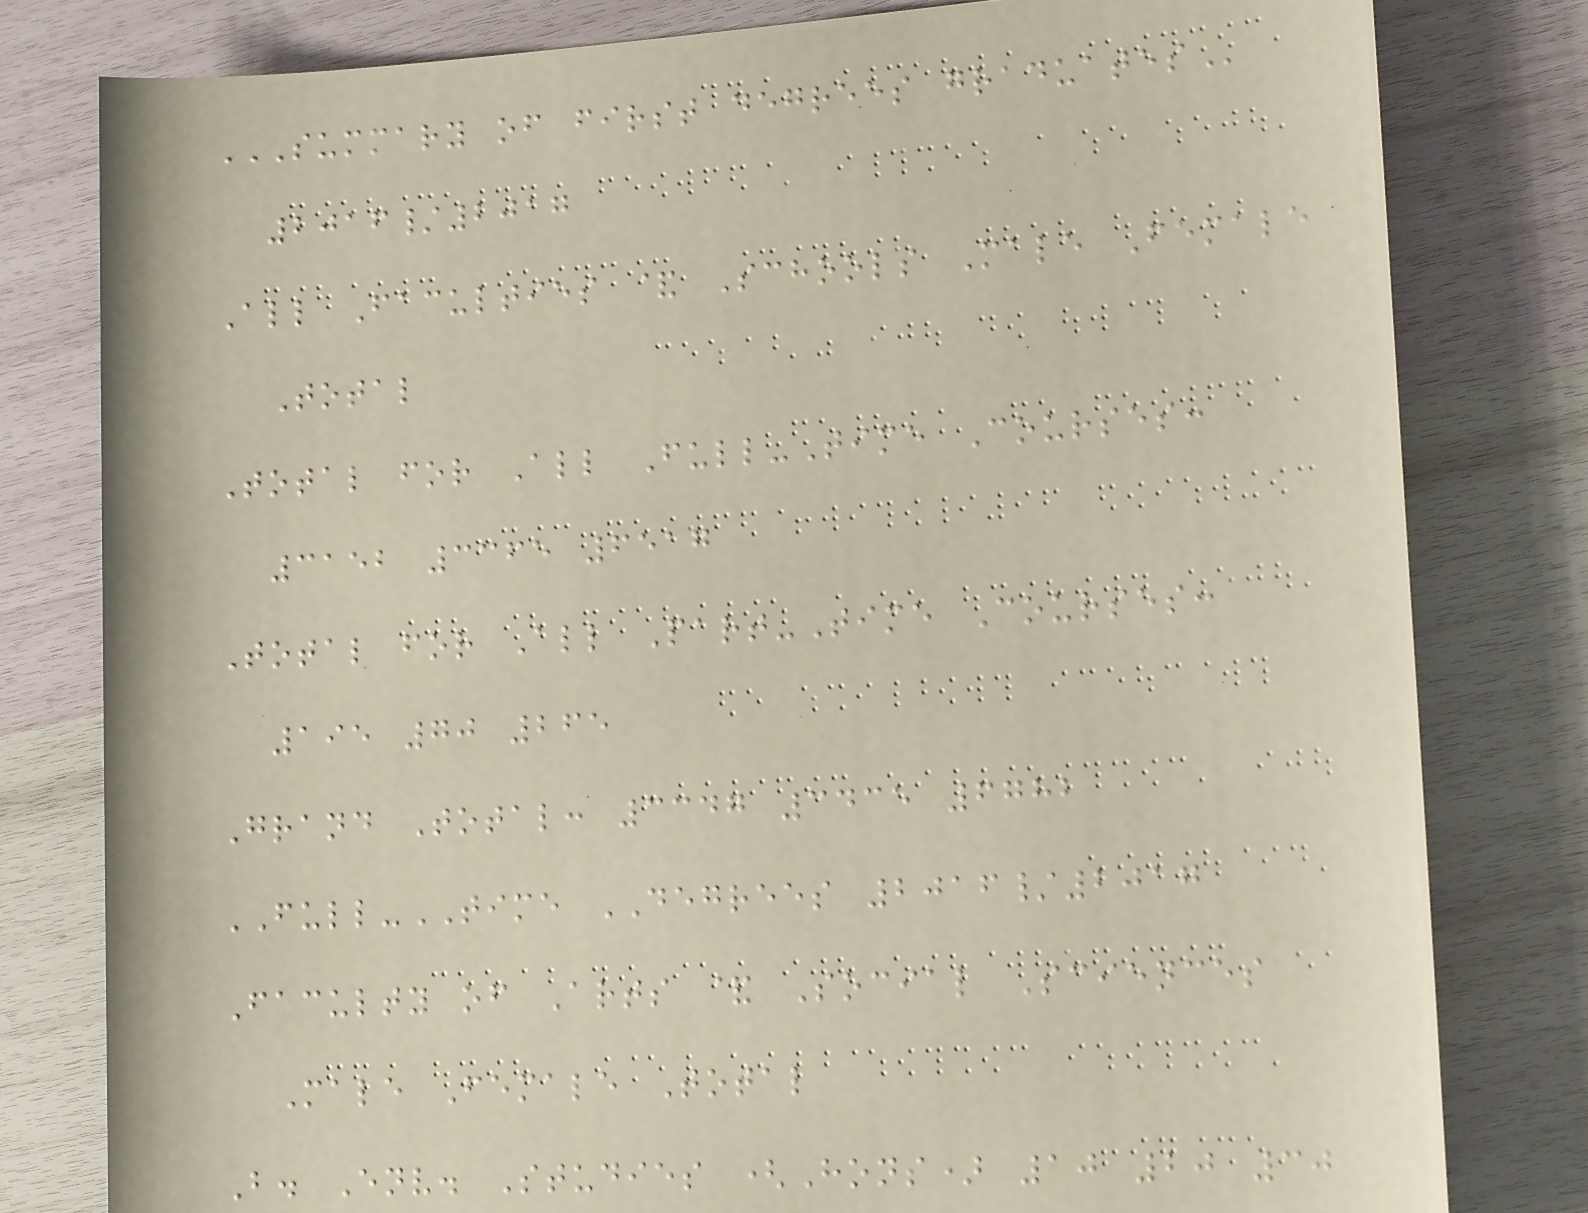SUMMARY OF FIRST DEGREES GRADUATES
2016/2017
All Faculties & Schools Male Female
Total
Total for All Full-Time Courses:
3152 3365 6517
Total for All Part-Time Courses:
195 70 265
Grand Total: 3347 3435 6782
FULL-TIME DEGREES 2016/2017
Faculty of Arts & Social Sciences
Male Female Total
B. Env. Studies (Hons) 10 20 30
